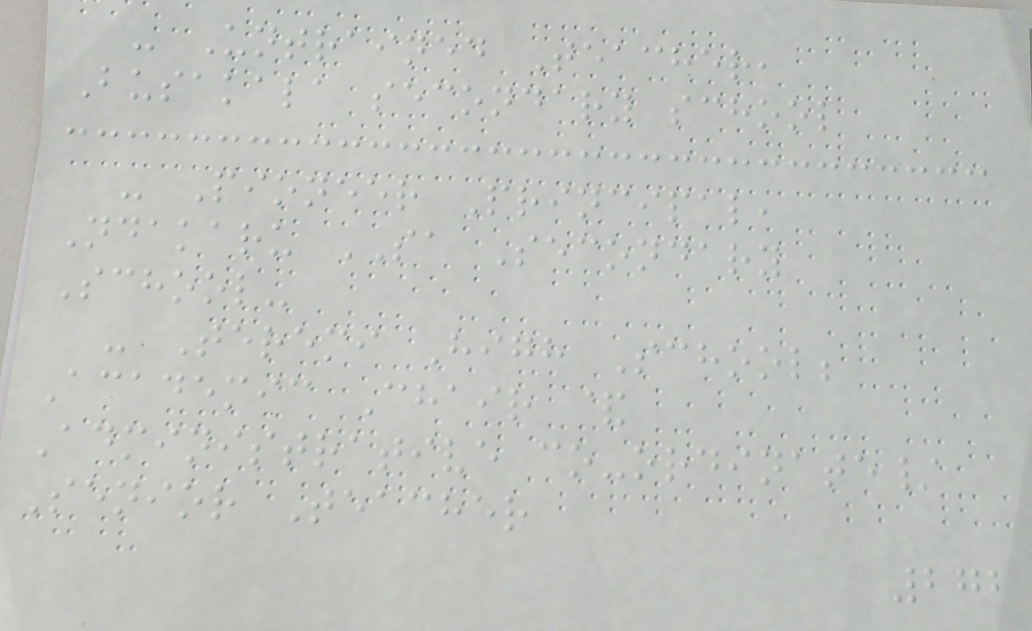- Untrained Teacher,
Busakala secondary school
- Pioneer Principal,
Ndakaru SA Secondary
School-
- Teremi High School;
Academic Chair &
Administrative co-ordinate/
Senior Teacher
272
